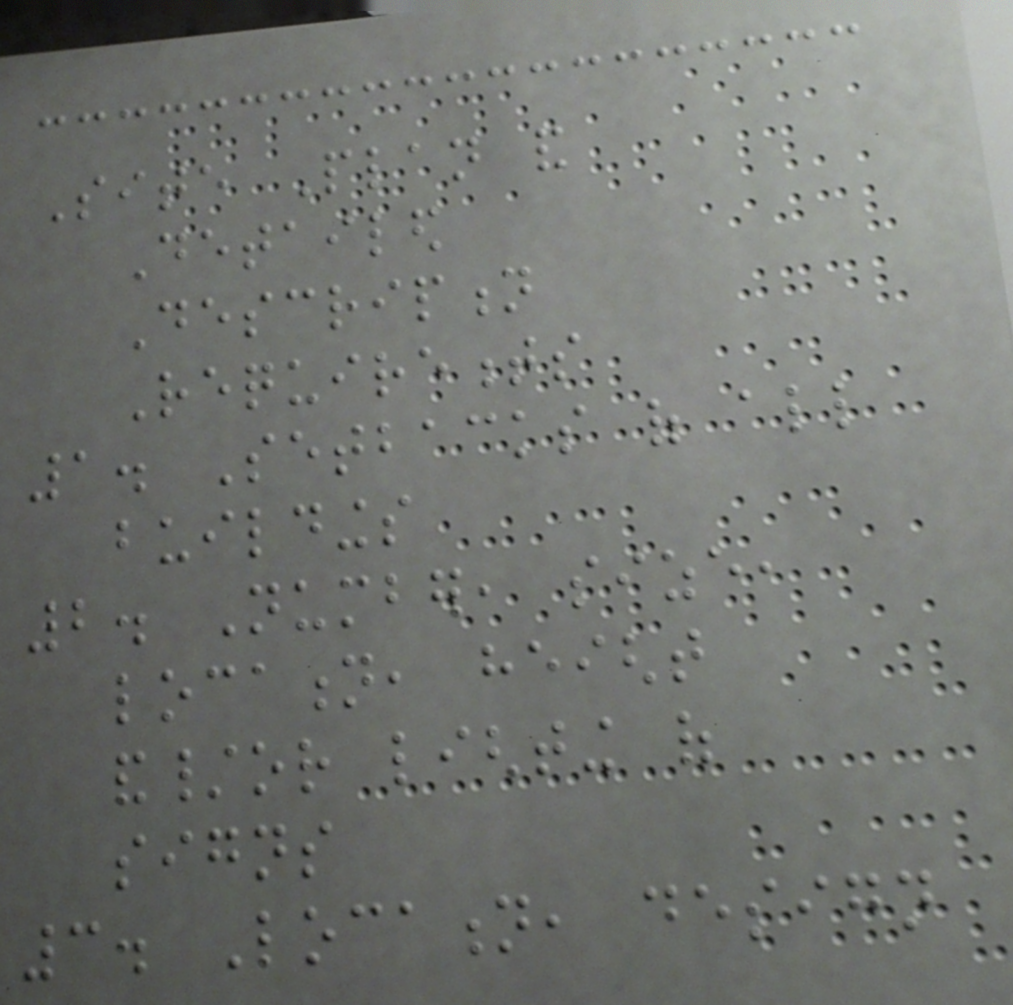Site Plan and
Detailed
Description
Requirements
1. Setbacks of all
buildings
2. Number, size,
location, height
and/or lighting of
signs
3. Location, design
